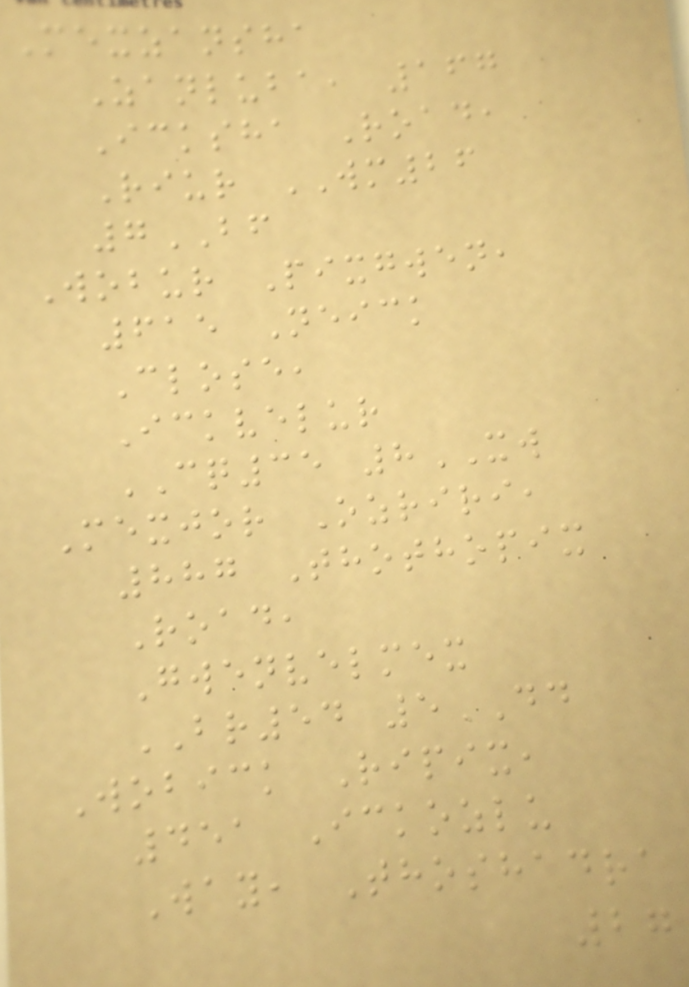Mexzansha
Zanluba, 167
Icksha Road,
Riur WM26
7BF
Wobur Pixgwen,
615 Neick
Close,
Ickvelur
CQ35 8XW
Mexjor Ozriri,
887 Thothopix
Road,
Gwenvelmex
BR54 5DD
Wobick Ripix,
451 Ickozlu
Way, Thoshadra
27
